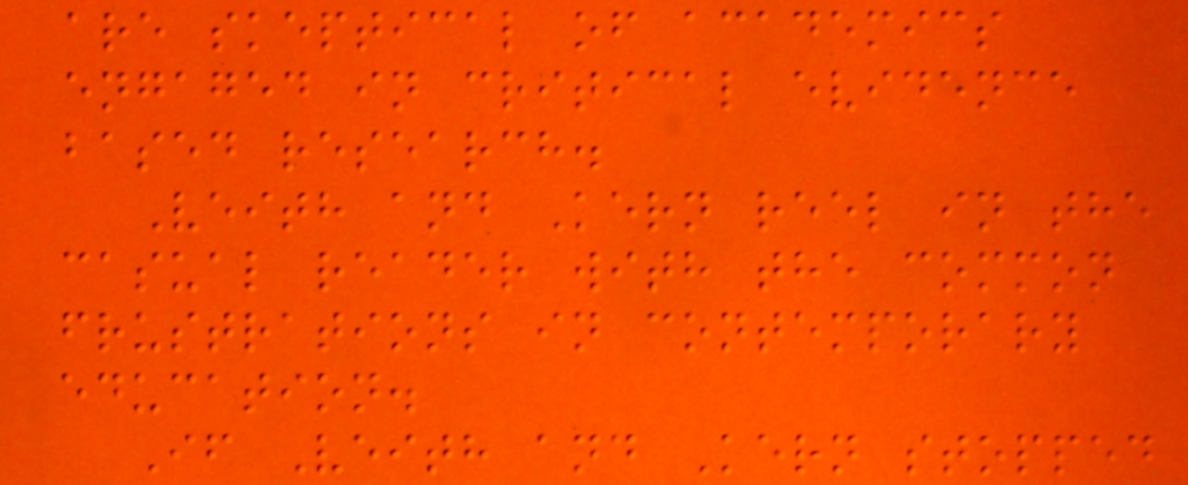are skeptical of academics
engaged in critical evidence
based research.
Veith and Kern reel in the
casual reader with the common
frustrations in contemporary
education.
If Veith and Kern stopped
